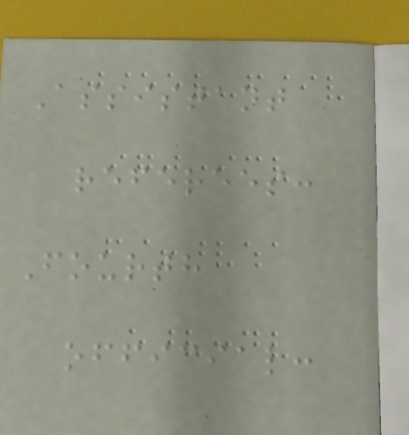Assistant
referees:
Fourth
official:
